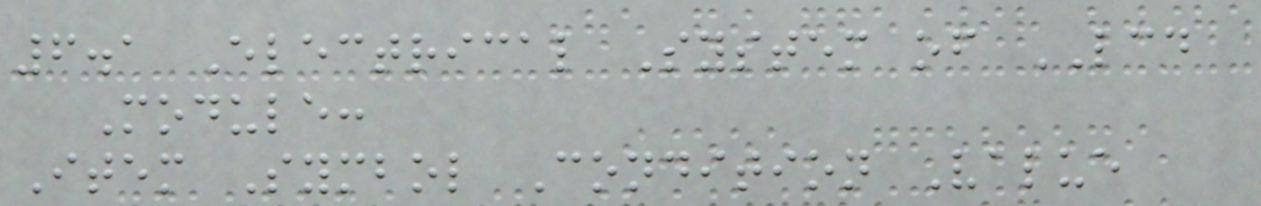6.1 Electrical System of LCD
Module:
Item Symbol Condition Value
